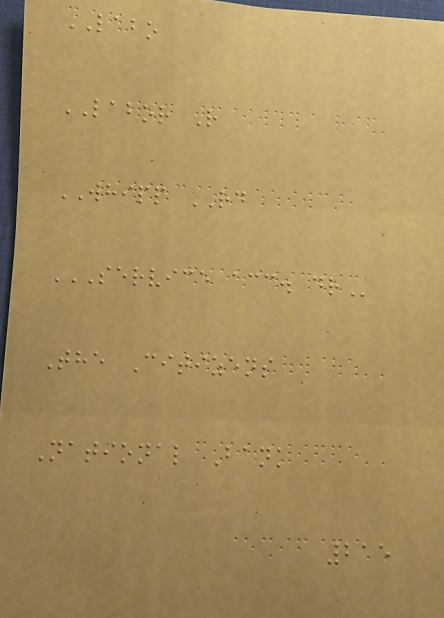LABO
LABOR R
WHIPP RD
SERVICE ACC. DR
The Citizens
National Bank
215
